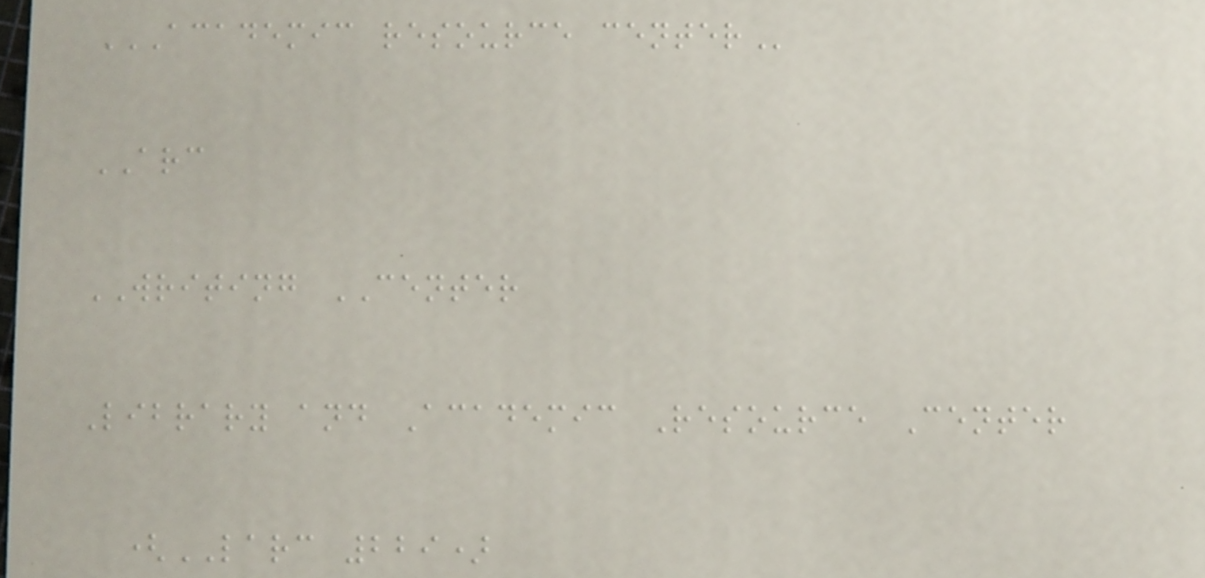ACADEMIC RESOURCE CENTER
ARC
WRITING CENTER
Library and Academic Resource Center
(LARC 229)
